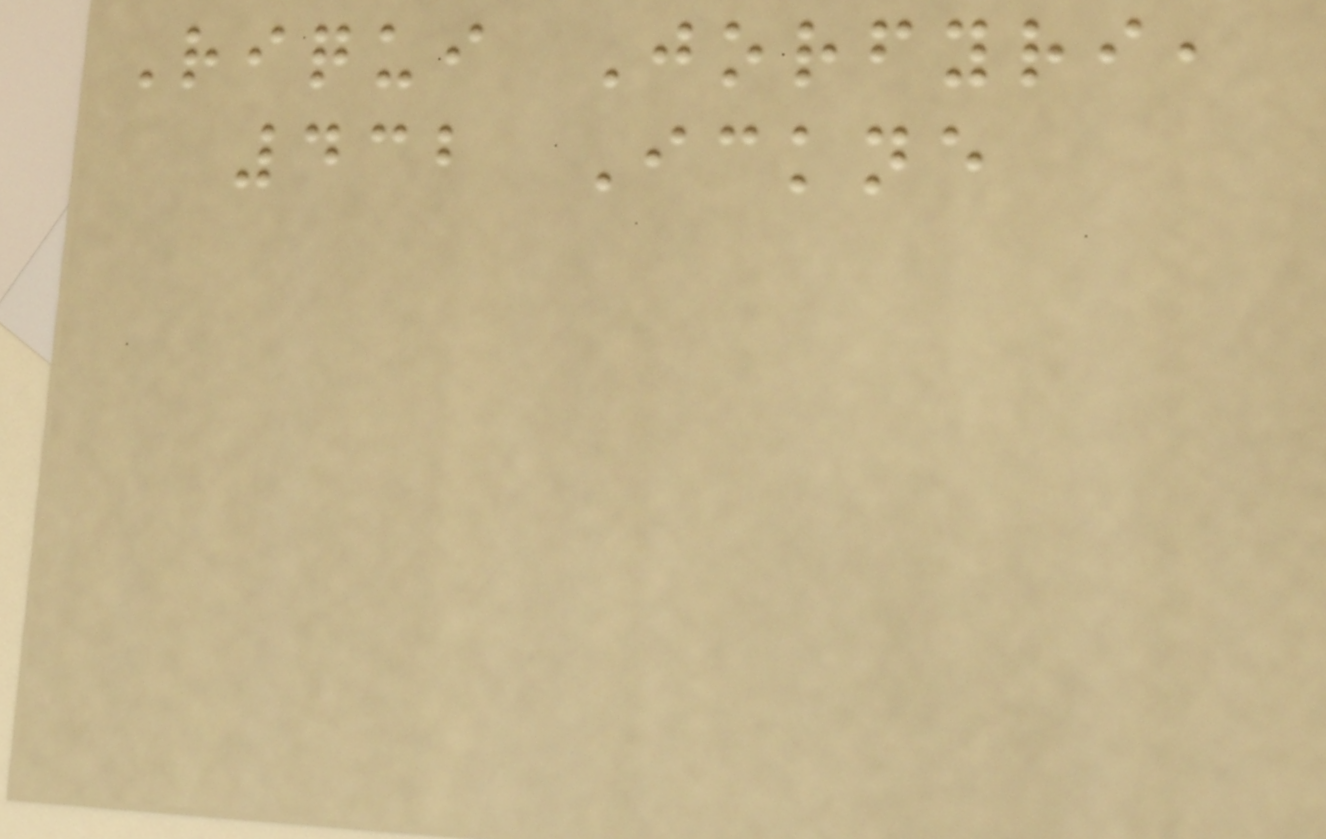Riqui Jorfyri,
432 Ickne
